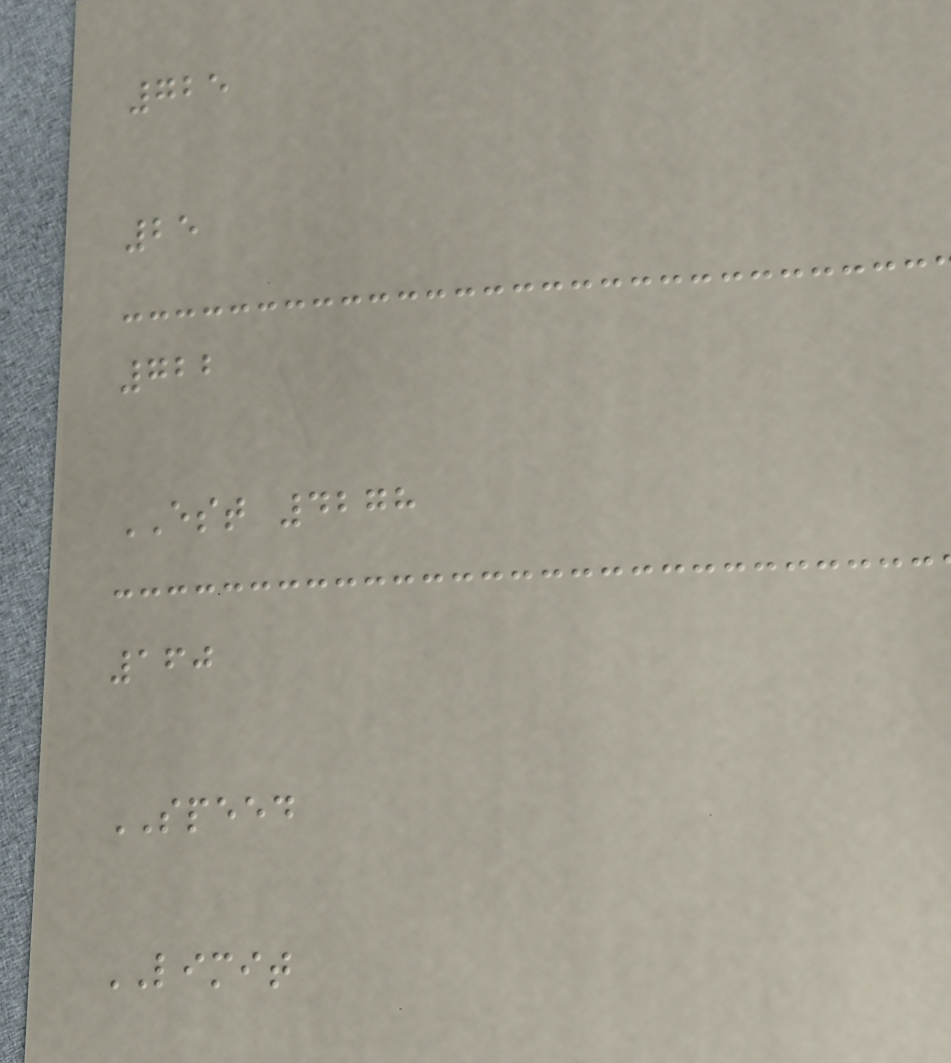725
25
722
EST 4278
160
SPEED
LIMIT
